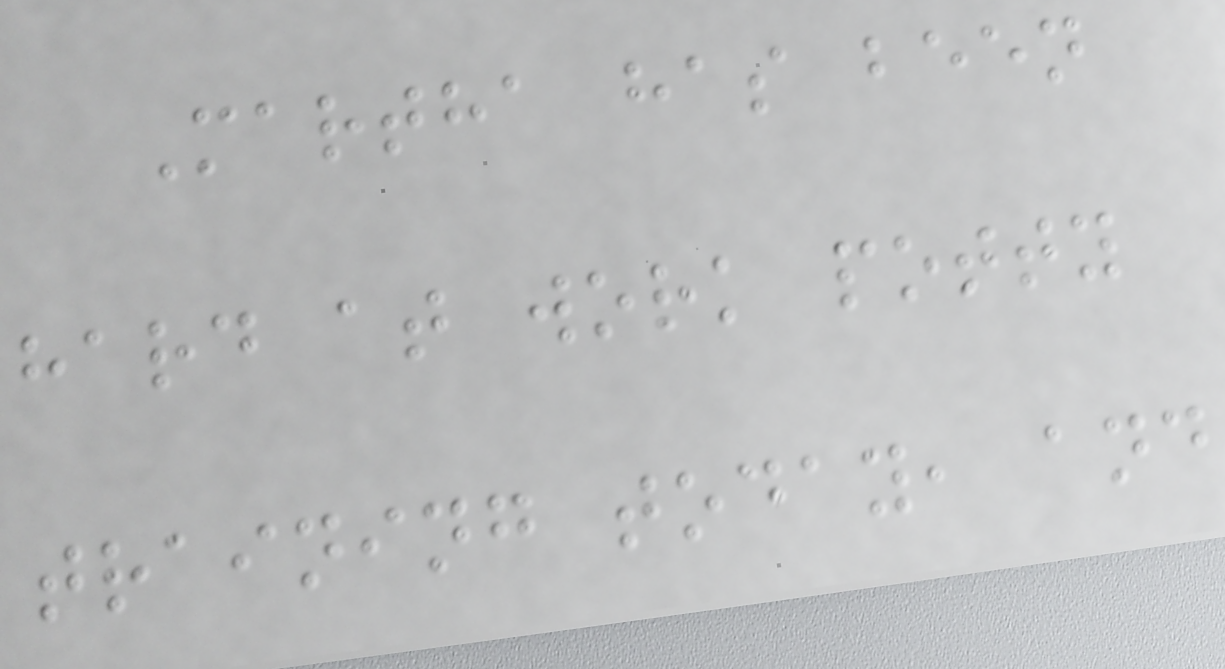Martha has been
hard at work potty
training today, and
